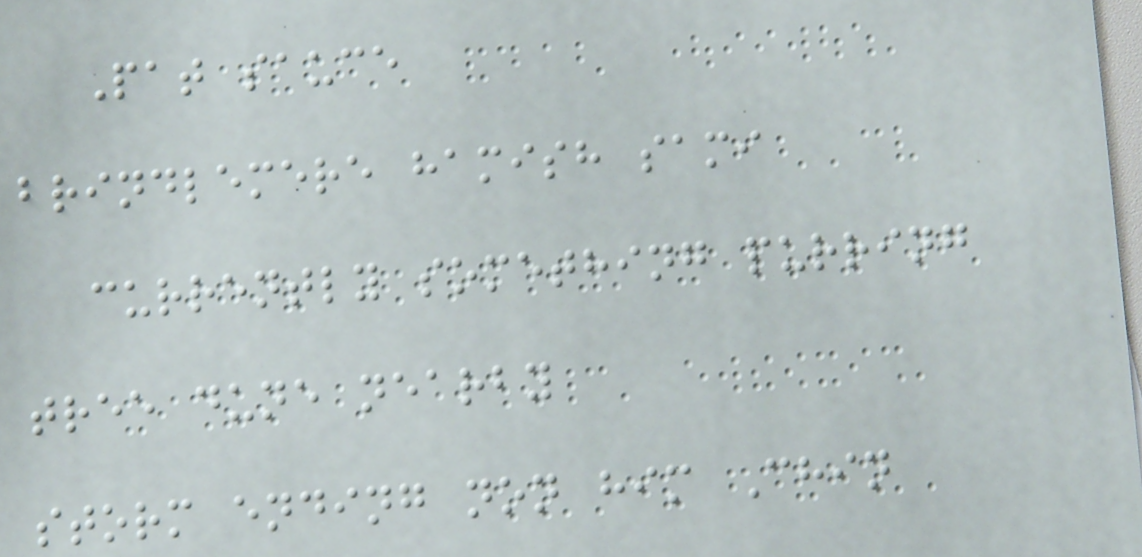Pat sauce
brindlemere hamish sami
currently something purring
tree dune nearby
storm ending non him Chin
